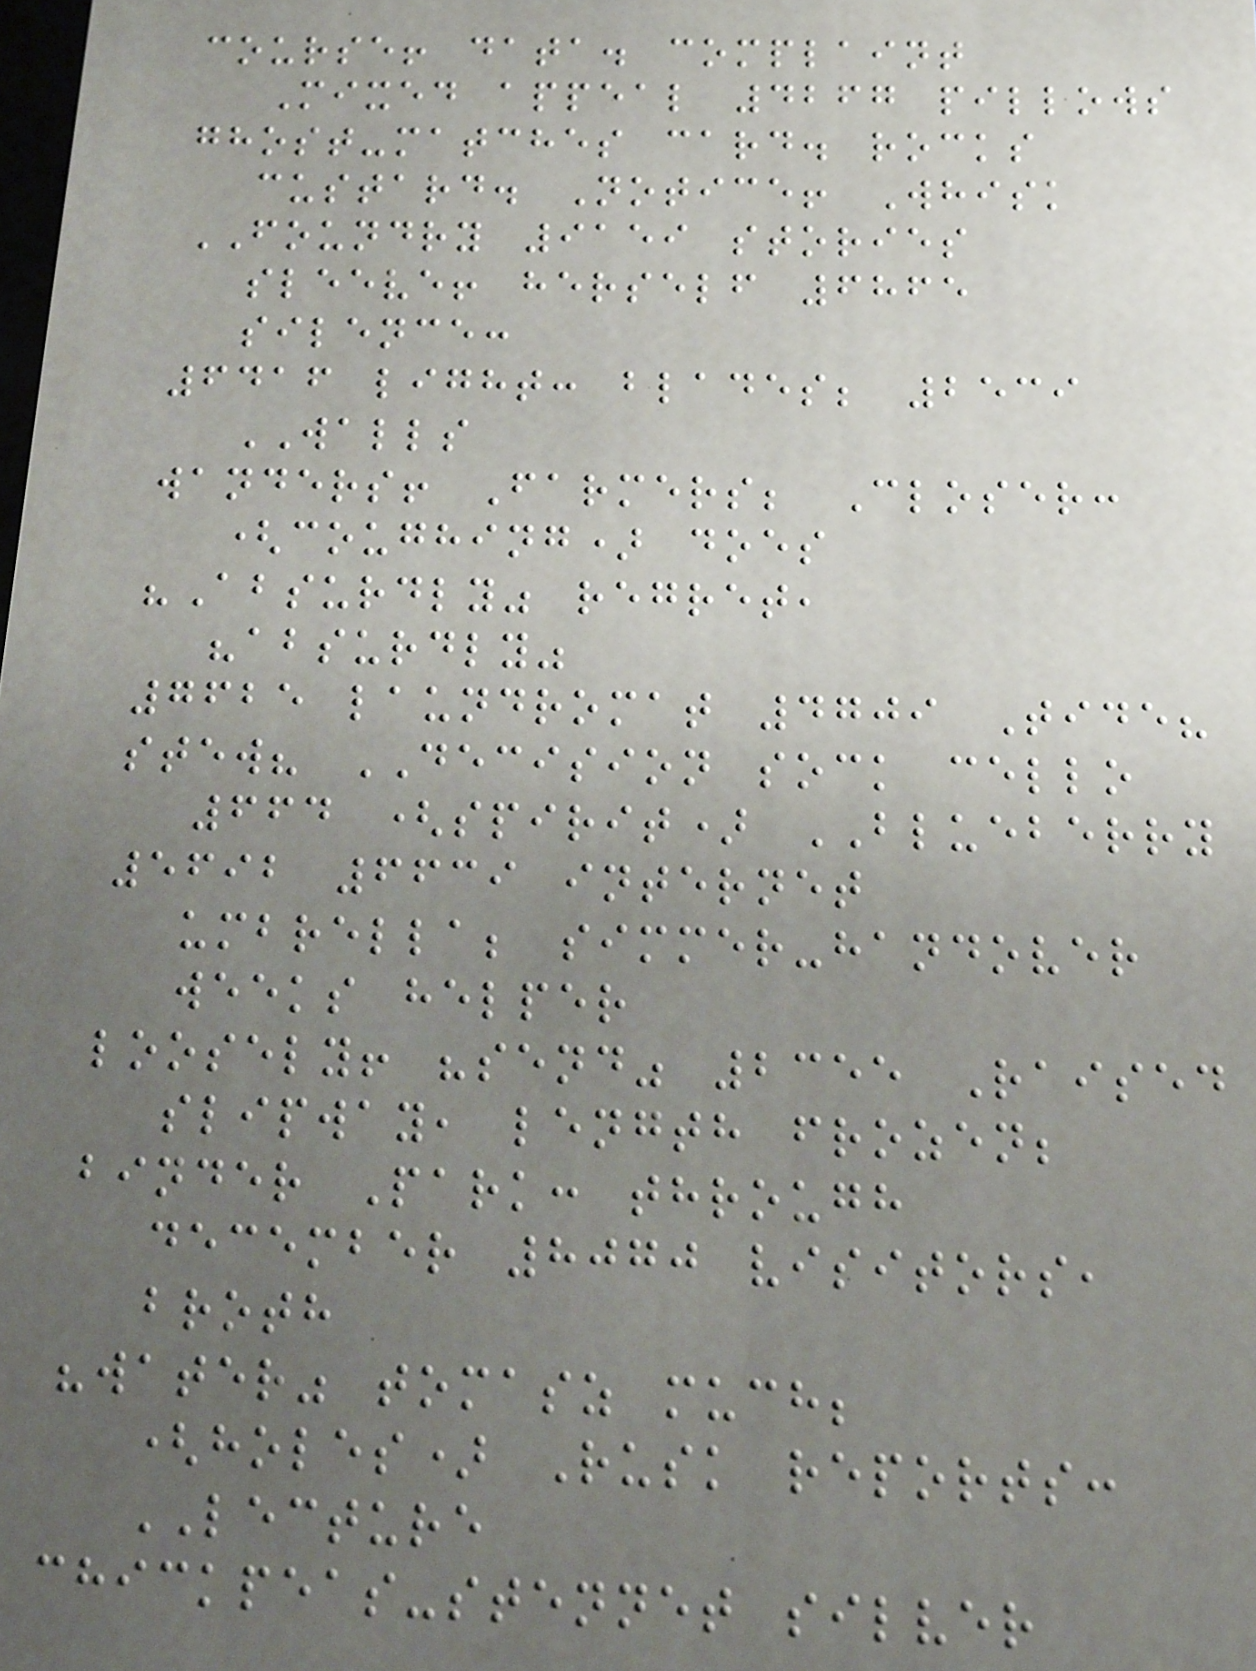course! data. complaint
Mixed appeal 4267 pillows
ghost-matches card. rocks
custard. Notice! Whisk
FOUNDRY 9159 stories
sleeve! herself 6865
silence:
6416 light: blades; 2539
WALLS
wanders! Farmers; Closer:
(coughing) does
"Absurdly" regret,
"absurdly"
7625 laundromat 4709 Tide?
stew? DECISION sock cello
664 (spirit) BLUEBERRY
5692 6639 internet
umbrella; simmer-handover
weeks helper
loosely! "send" 2355 Raised
slipway, length frozen;
binder Park: through
december 8070 visitors,
broth
"water" tomasz much;
(holes) Rusk reports:
LECTURE
chickpeas-stennet silver
